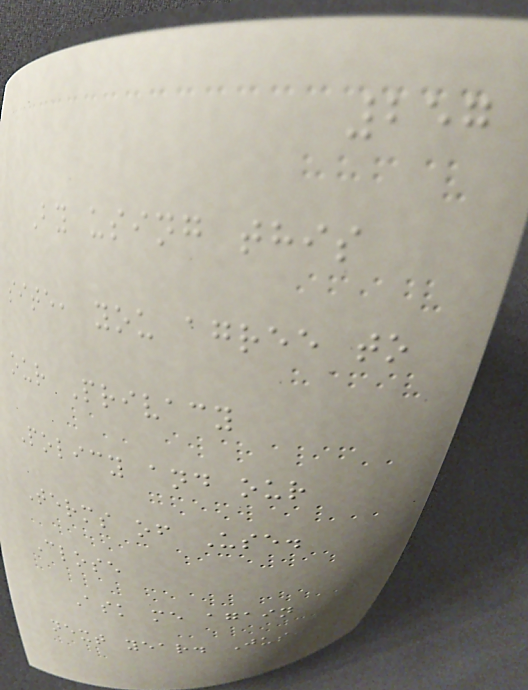257
By using this
site, you agree to
our Privacy
Policy and our
Terms of Use.
Close
Ask me again
next year. Just
